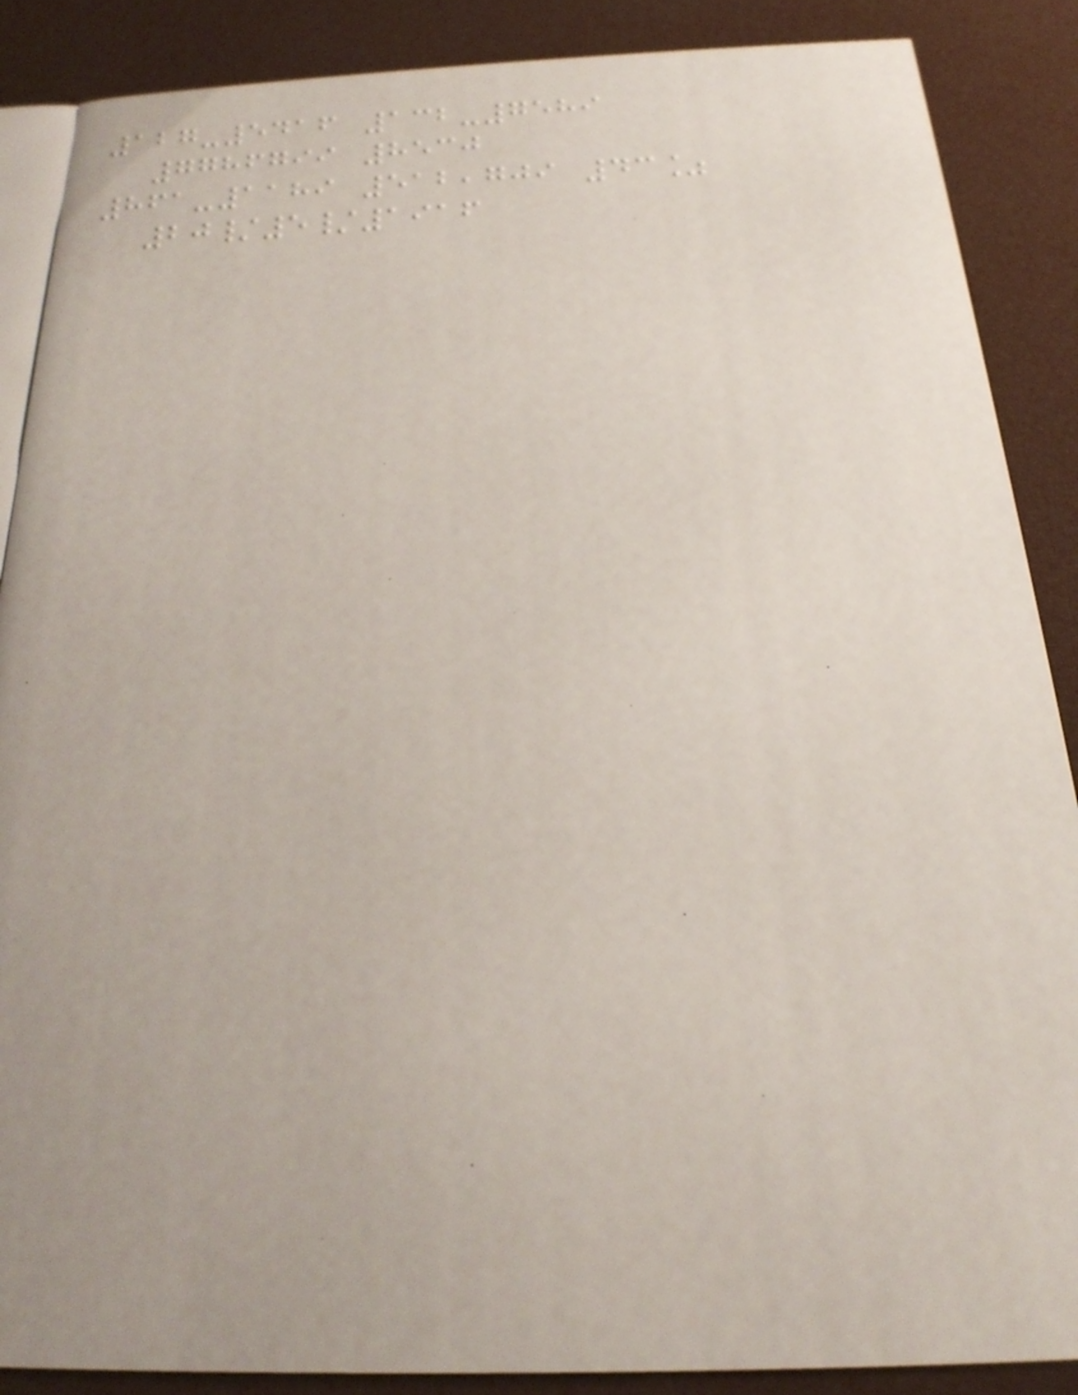127-5416 132-7589
7786799 8530
861-1189 512,709 43%
20/5/1916
